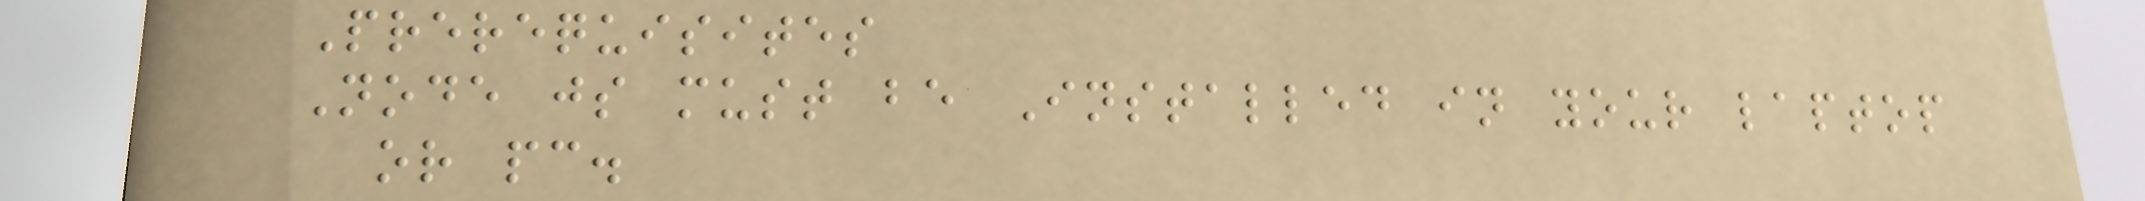Prerequisites
Node js must be Installed in your laptop
or pc.
